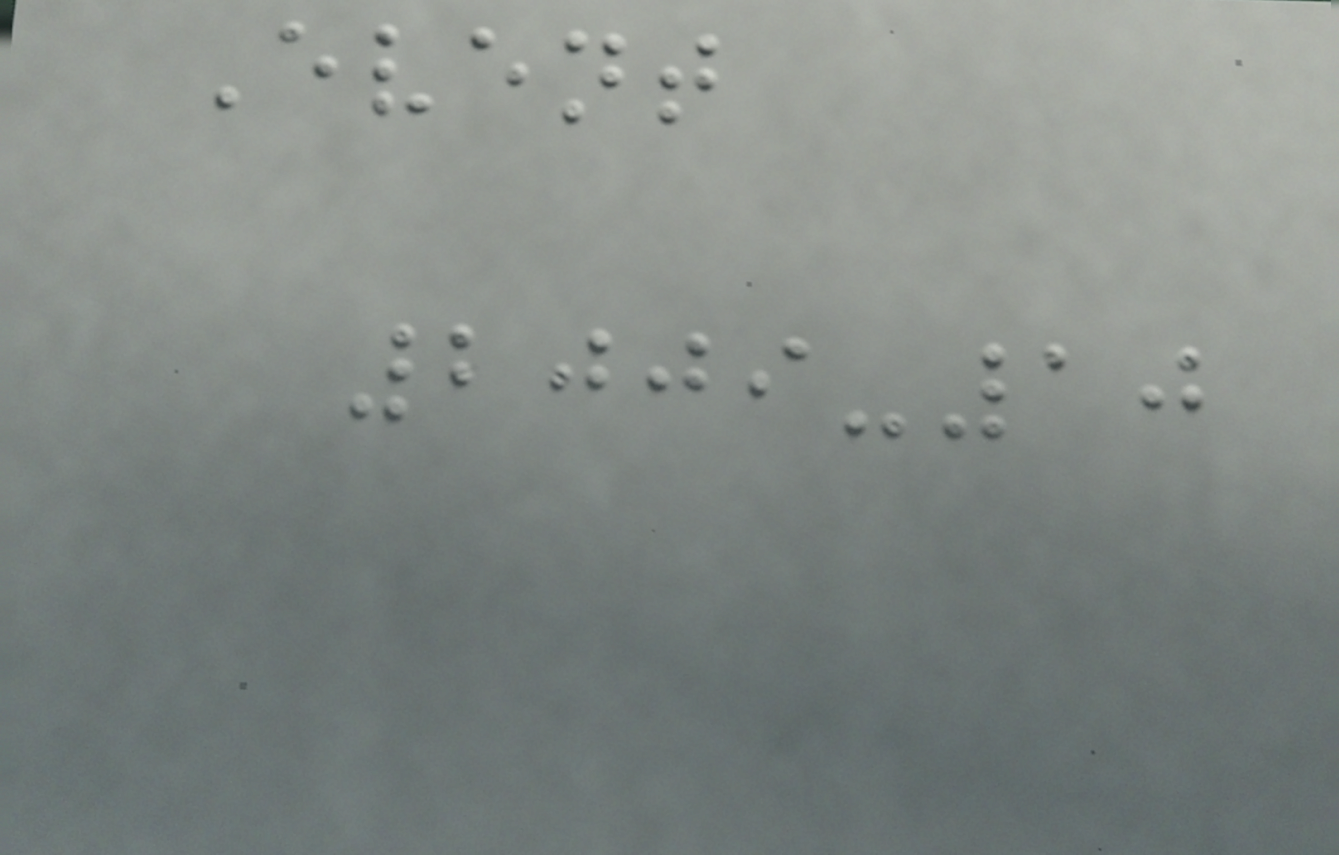Event
2009-10
